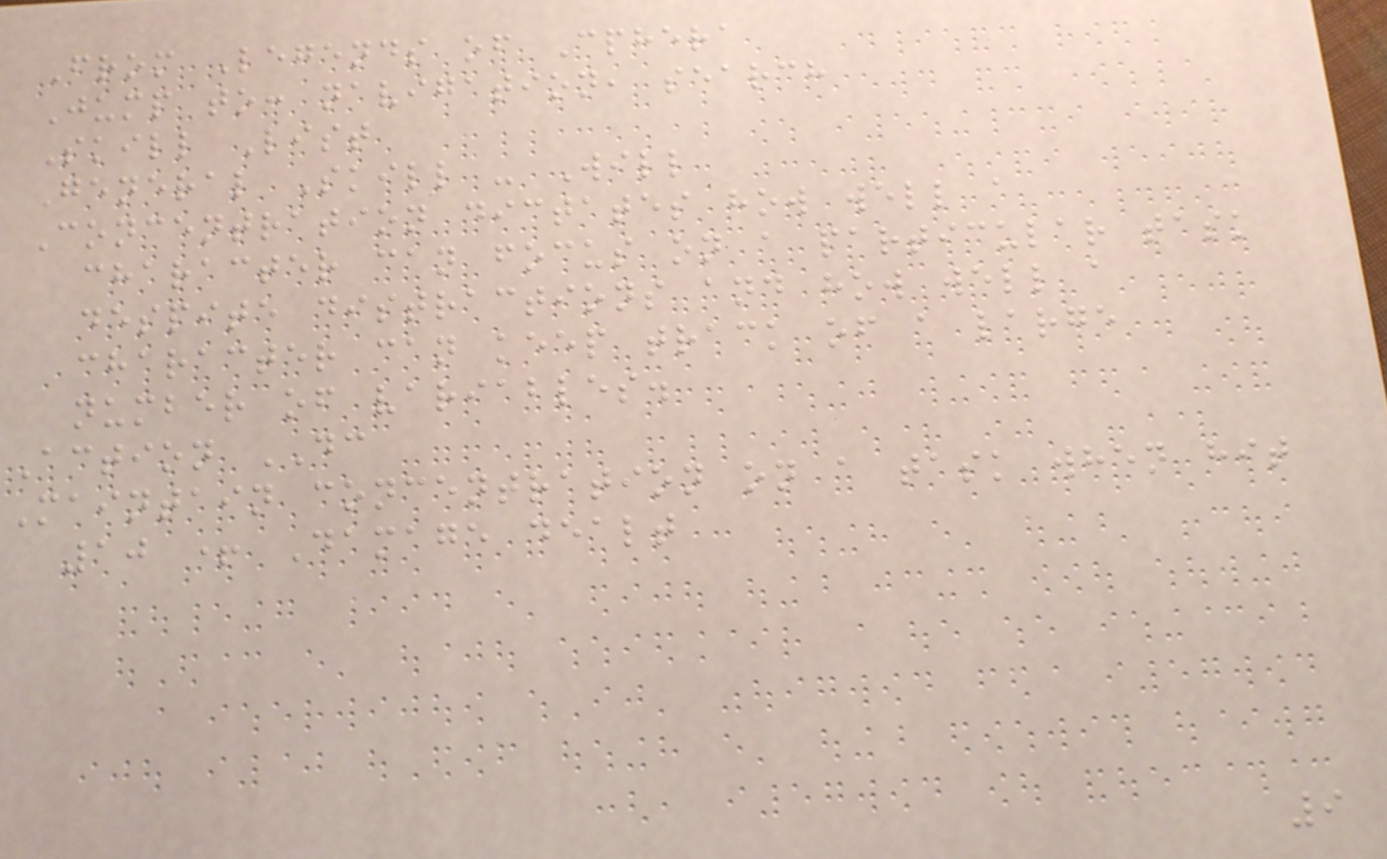From Legends of Cphera
Jump to: navigation, search
Skill List
General Skill - Will
Concentration dictates how well a
character can focus on a particular task
despite distractions and how well a
character can keep track of a large
number of variables.
Action DC
Maintain concentration on a task when hit
10 + Damage dealt
9
